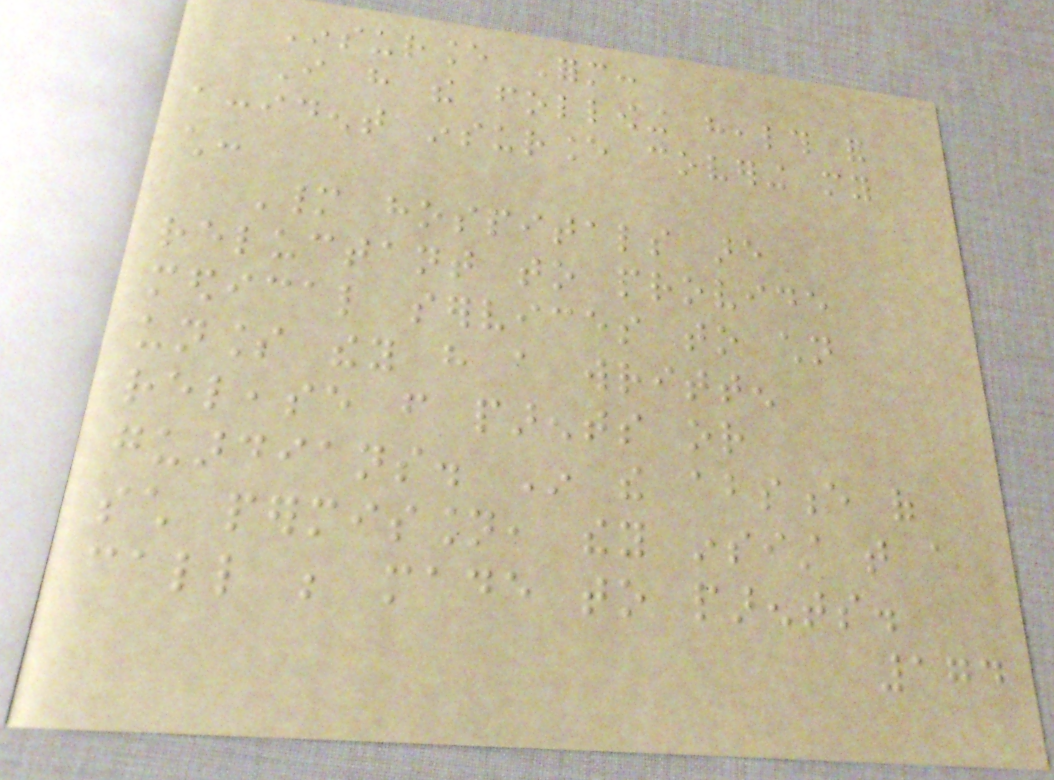Insurance Form:
I have the following health and
accident insurance covering my
child:
Many hospitals are
reluctant to provide
medical services to children
unless they have a written
release from parents or
guardians. In the absence of
such permission, they insist that a
call be made to parents.
174
